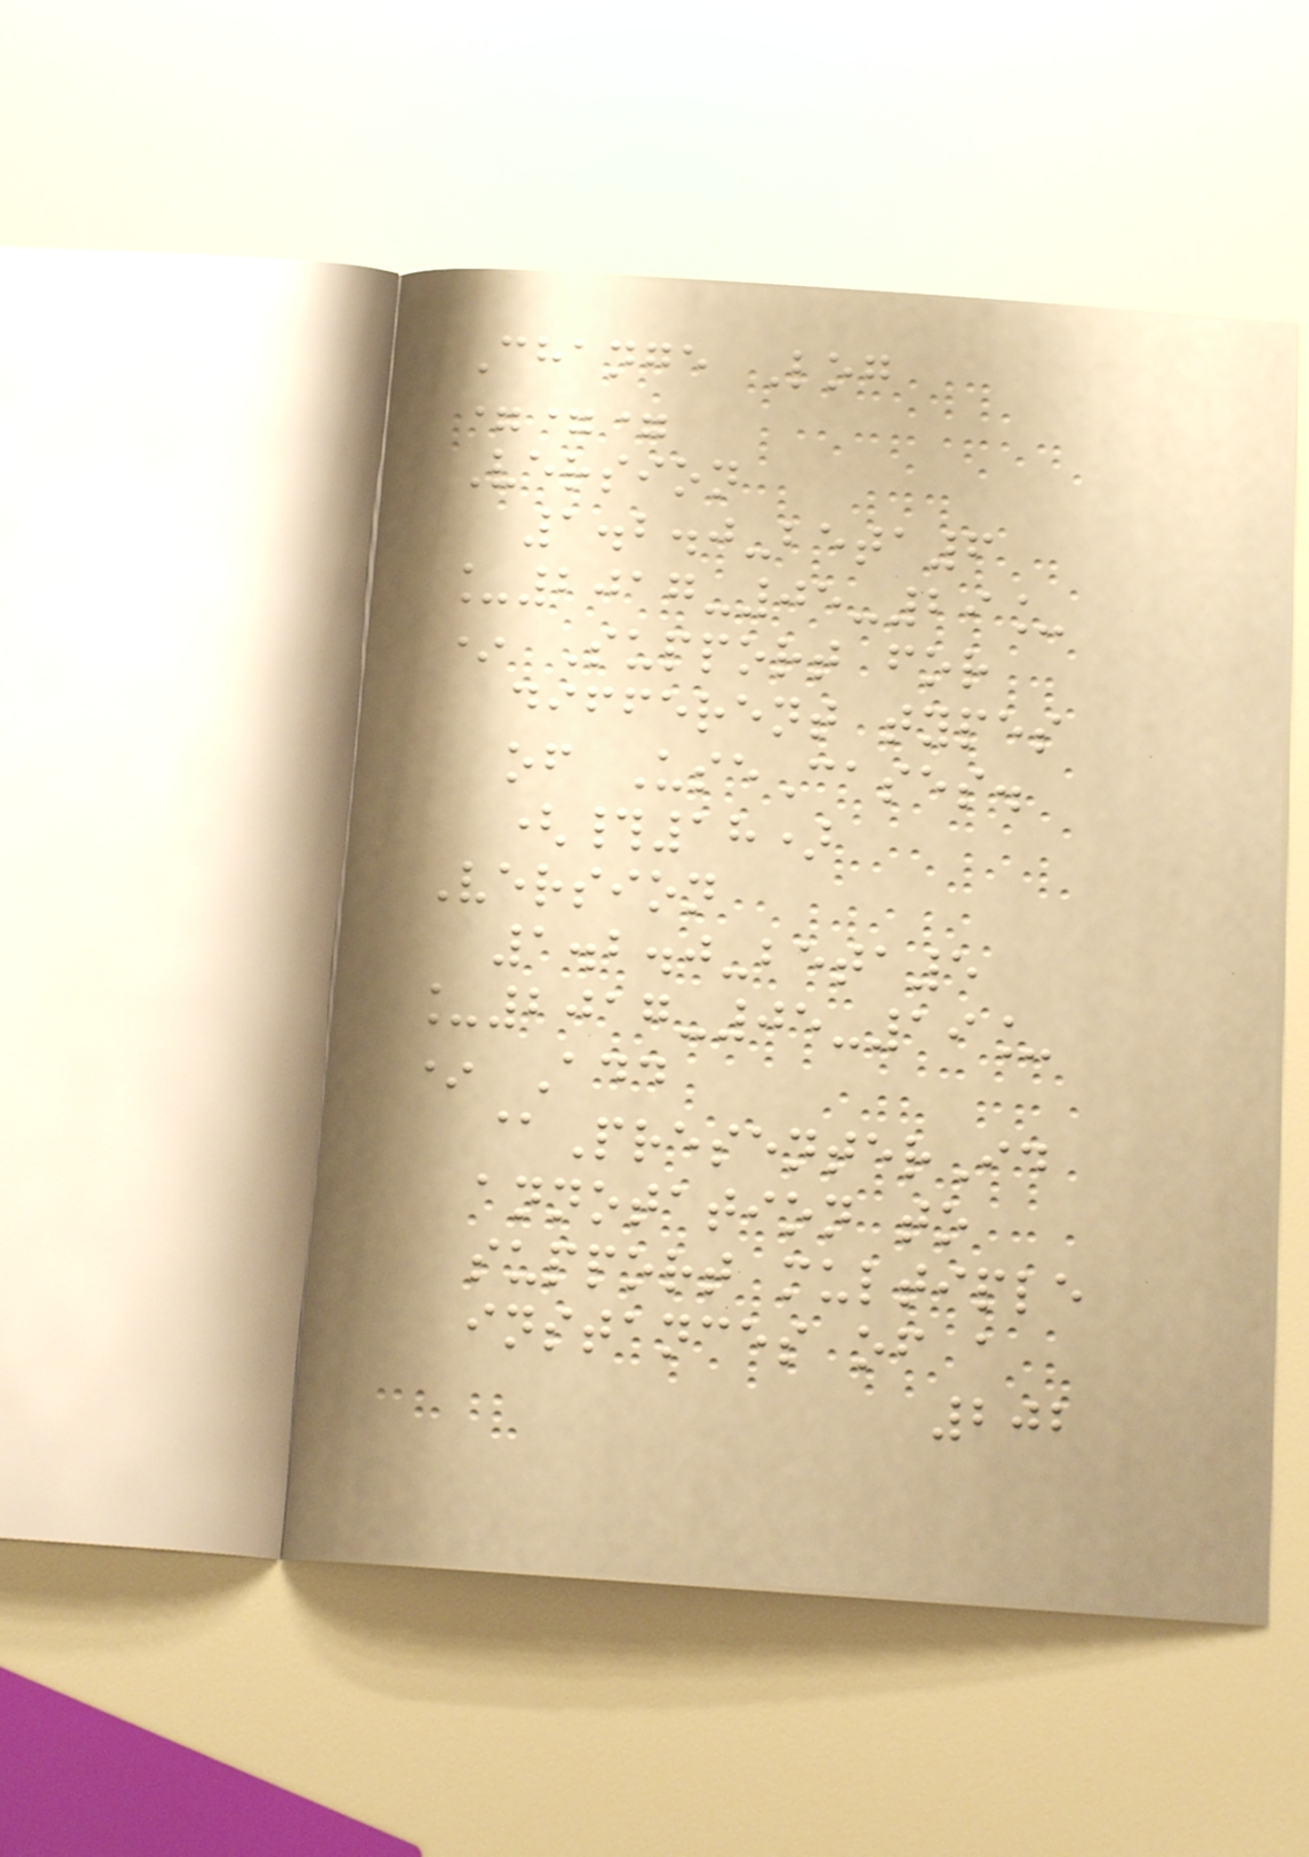Change Log
===
Version
1.2.0-beta6
_2017-05-29_
* Support for
different types
of UseCases.
(#18)
Version
1.2.0-beta5
_2017-05-19_
* Add
@PresenterId
annotation to
support multiple
instances of a
202
